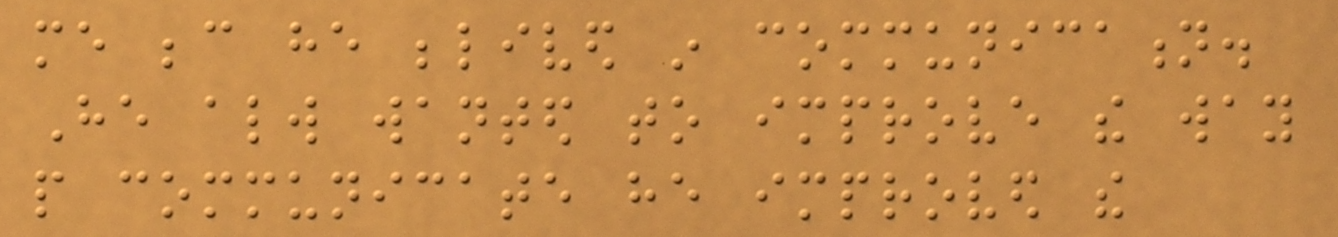me because he belived in communication.
He always wanted to improve the way
people communicate he improved the
